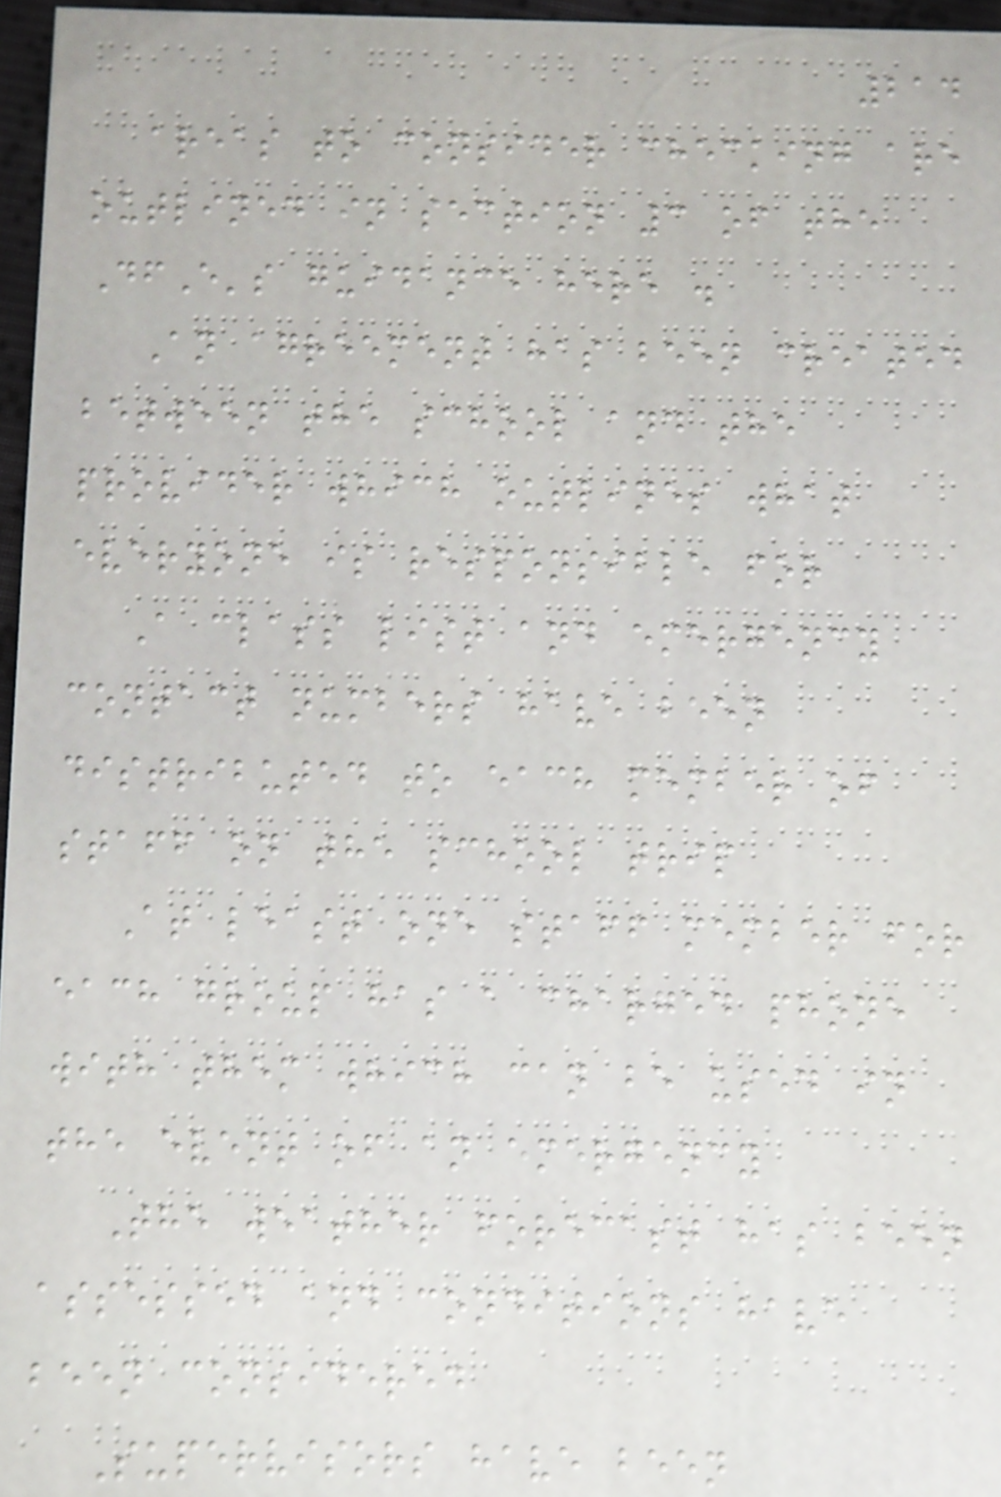214
areas to consider checking are
outlined in section 3 of the
DfE's guidance here .
An agreement has been created
between the school and the
provider which outlines what
everyone is responsible for
A class list and emergency
contact numbers have been
distributed to each member of
staff on the school trip
At least one staff member for
each group has a charged phone
with them which can be used in
the event of an emergency
The weather forecast has been
assessed and conditions have
been considered
Supervisors have been
